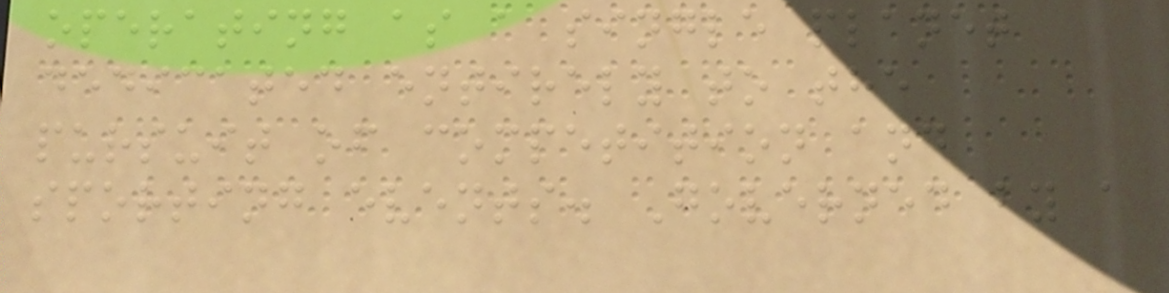operating as a single planet
dedicated entirely to the
pursuit of competition and
sporting events. Governed by a
